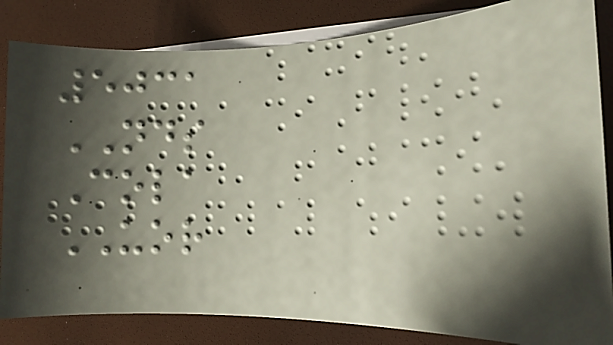5031
NDS
Cola
UOR
